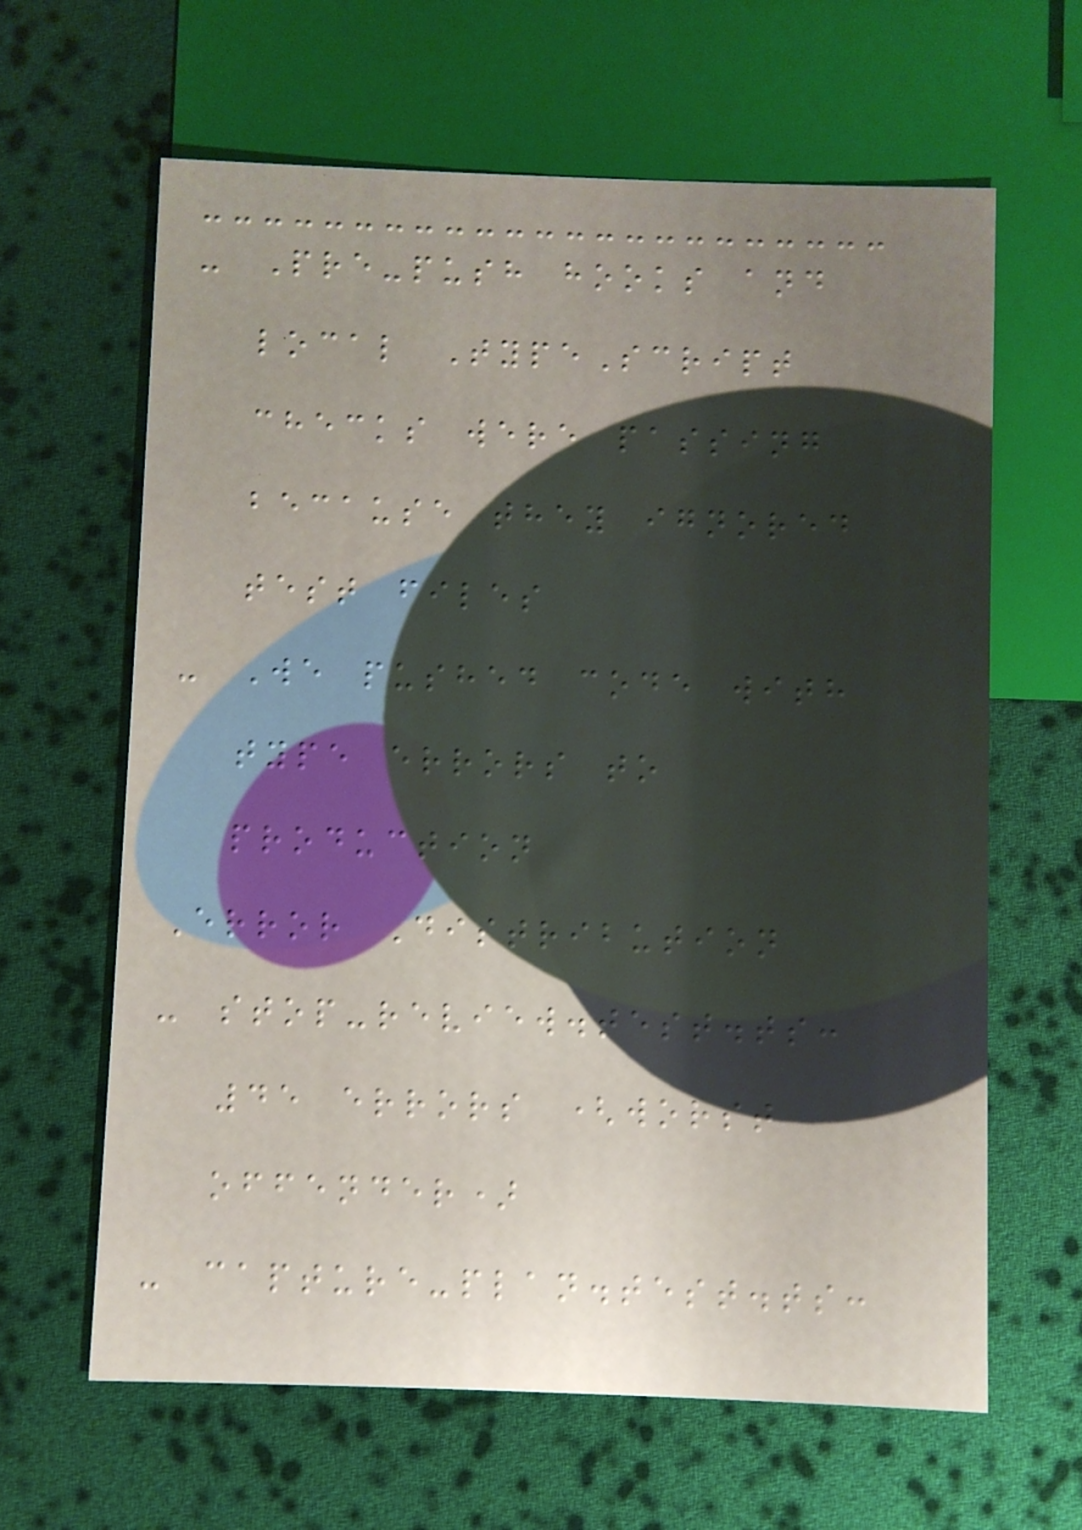- Pre-push hooks and
local TypeScript
checks were passing
because they ignored
test files
- We pushed code with
type errors to
production
Error Distribution
- stop-review.test.ts:
45 errors (worst
offender)
- capture-plan.test.ts:
